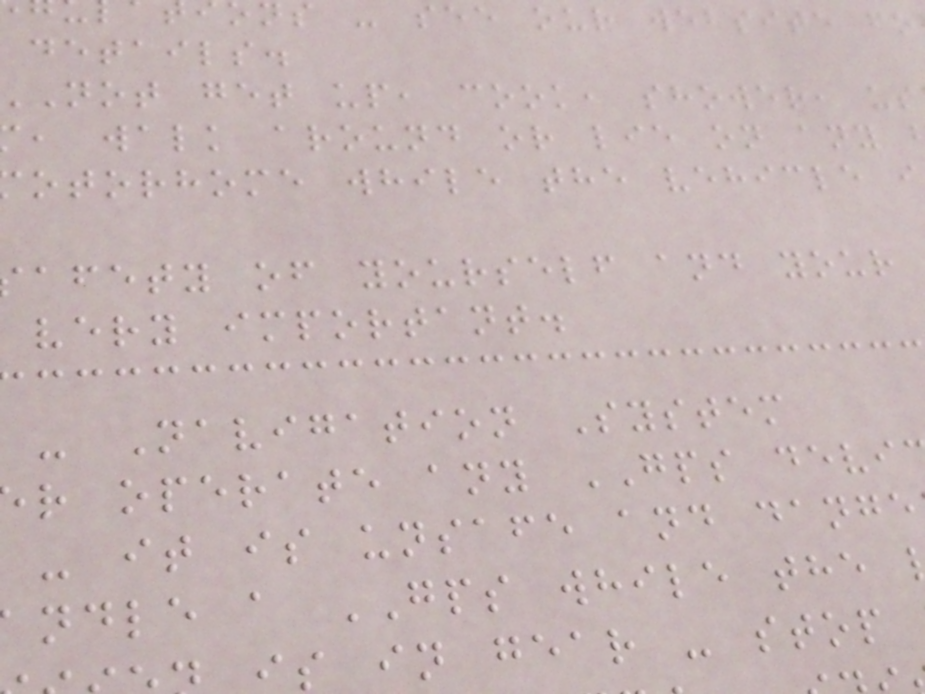s - see our website fo
details.
not get up, cook, shower, us
, walk around or lie on any
otorhome while the vehicle i
afety of yourself and your
very important.
- Navigation System
r operate any GPS devi
- it is unsafe and dange
ndle a GPS while the
s in gear - stop
